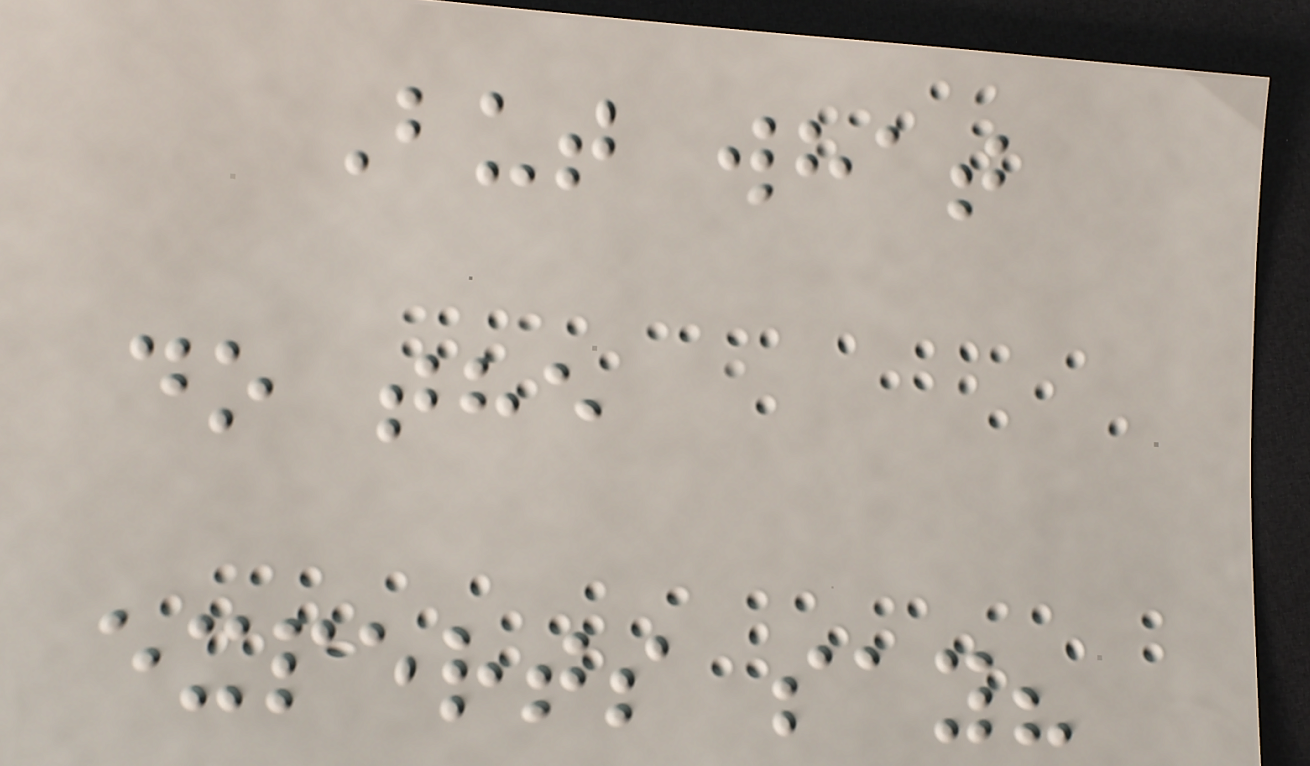But what
do the
experts say?
